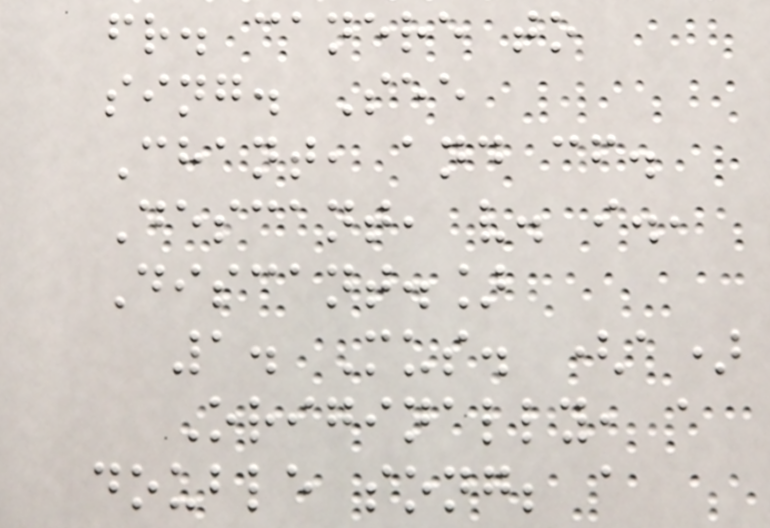fr. canere to
sing. See
Chant, and cf.
Descant, v. i.,
Discant.]
1. Mus. (a)
Originally, a
double song; a
